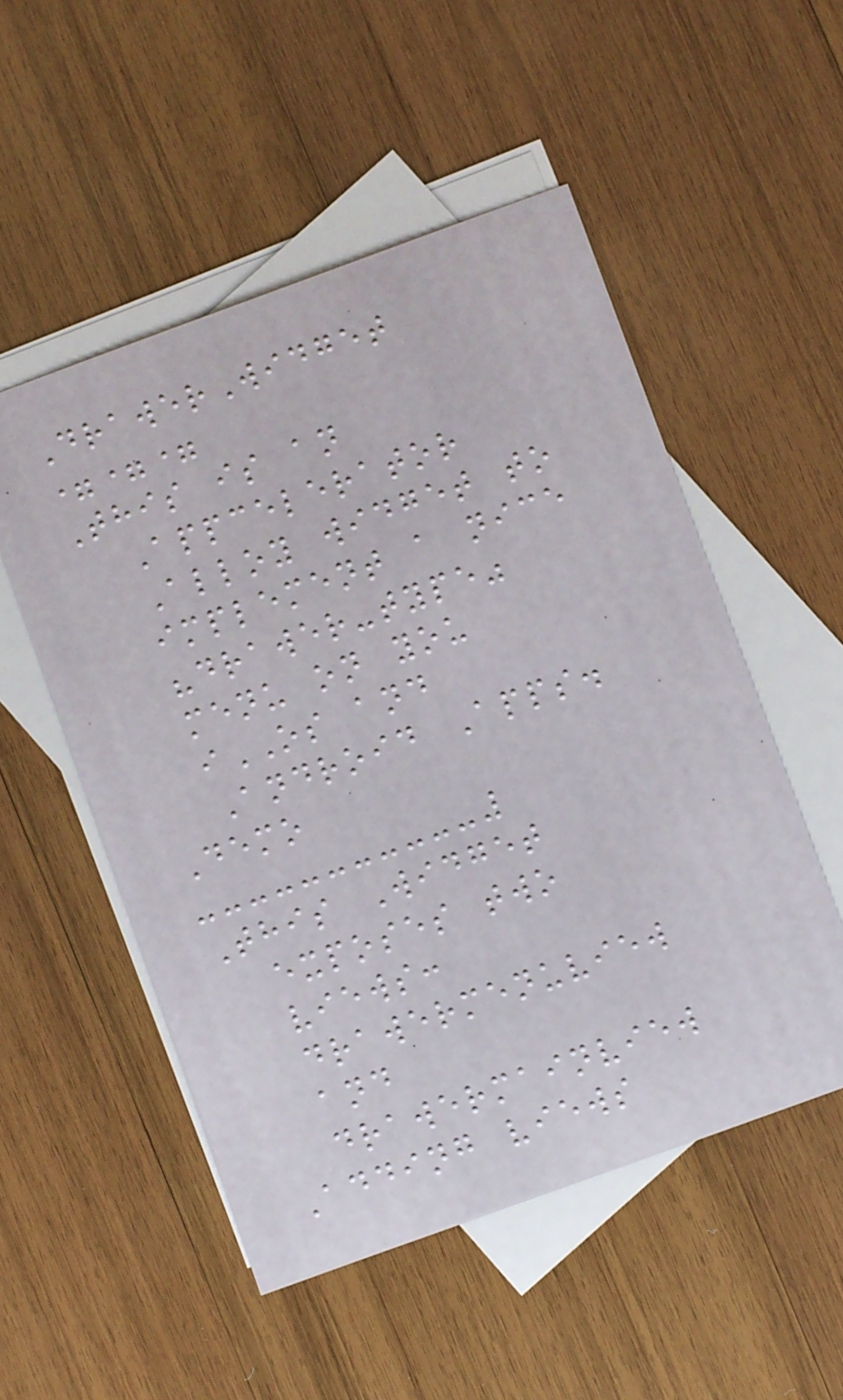DrawerWidget
===
This is an
Appcelerator
Alloy widget to
implement a nice
"drawer-type"
menu on you
iOS and
Android Apps.
Demo
This Widget
exposes two
views:
drawermenuview
and
drawermainview
Adding views
